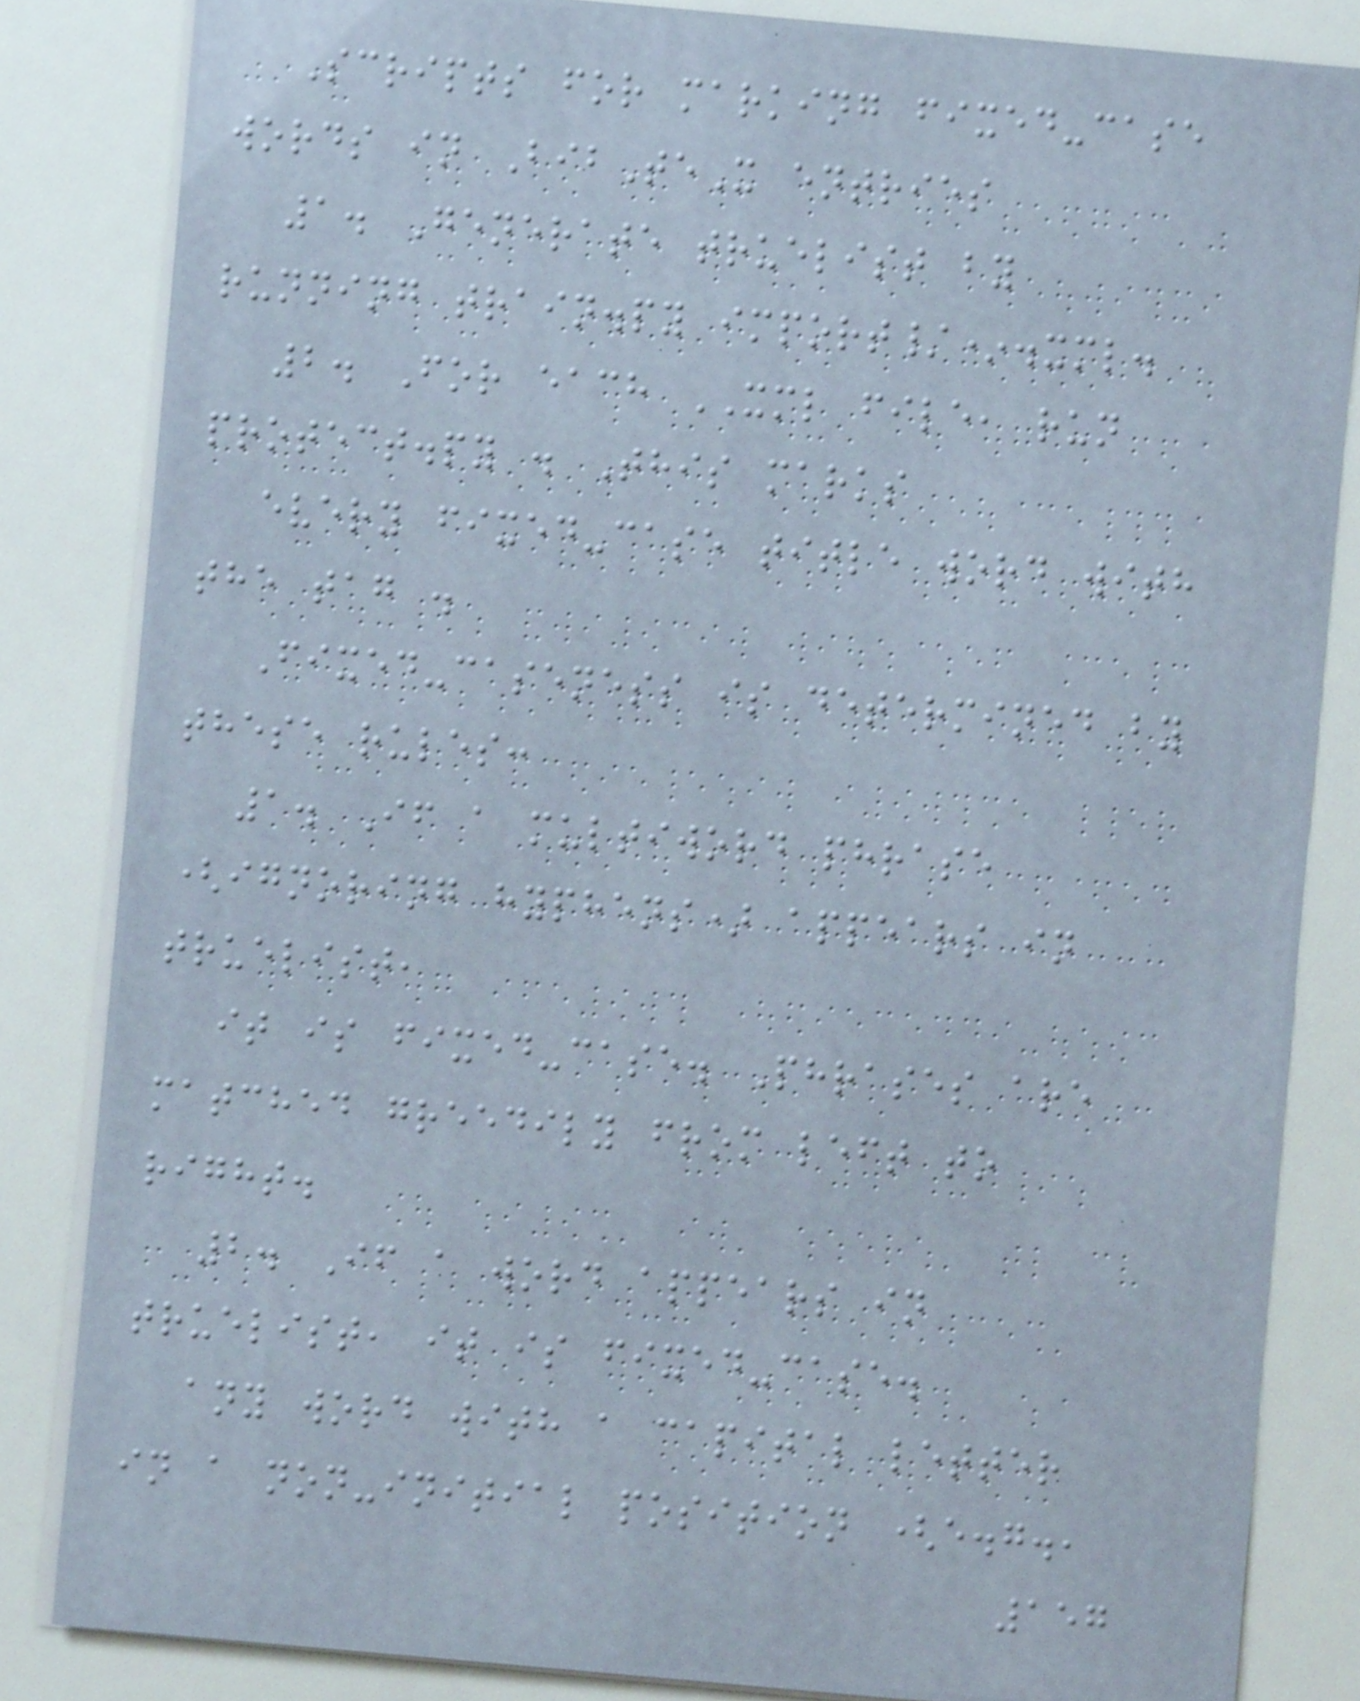Scripts for marking fixed-case
words in BibTeX entries
1. Generate truelist by
running train.py import/*.xml.
2. For each XML file, run
protect.py . This marks
every fixed-case title word with
the tag .
Fixed-caseness is determined by
these rules:
1. If a multiword phrase
(ignoring hyphens) appears in
truelist,
it is fixed-case. Phrases are
matched greedily from left to
right.
2. If a word appears in
truelist, it is fixed-case.
any word with a capital letter
in a non-initial position (e.g.,
157
